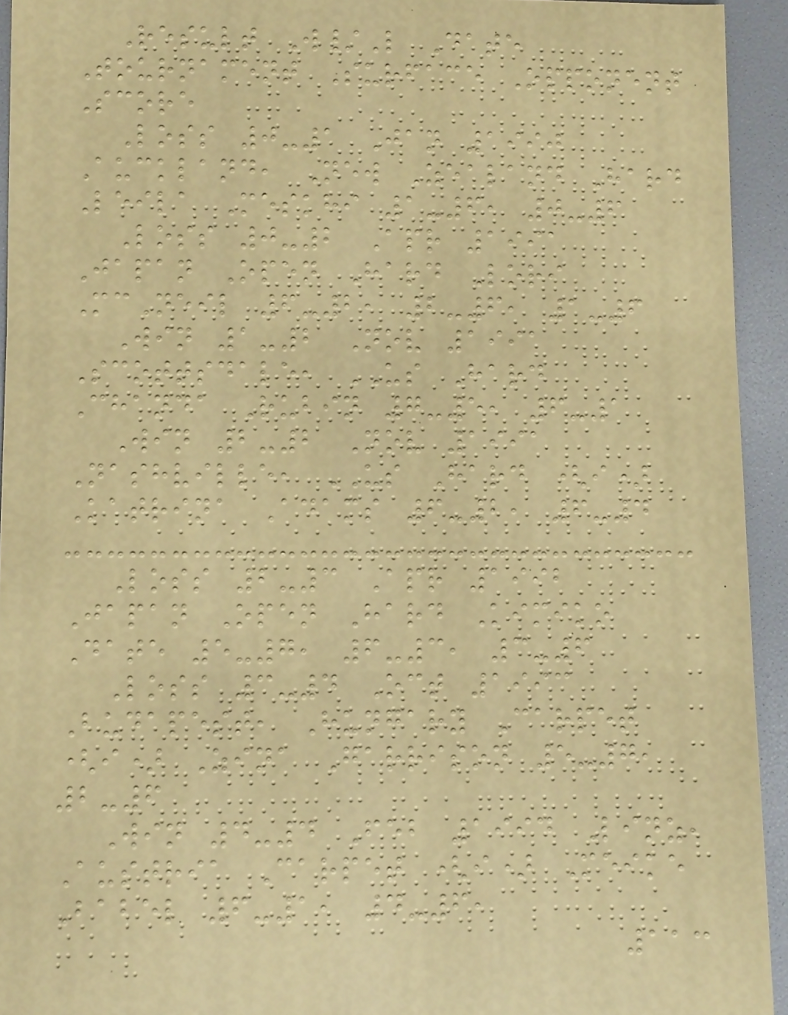Result W/L Date
Tournament Surface Opponent
Score
Loss 0-1 Jan 1990
Auckland, New Zealand Hard
Leila Meskhi 1-6, 0-6
Loss 0-2 Apr 1991
Japan Open Hard Lori
McNeil 6-2, 2-6, 1-6
Win 1-2 Nov 1991
Scottsdale, US Hard
Chanda Rubin 7-5, 6-1
Win 2-2 Nov 1991
Nashville, US Hard (i)
Katrina Adams 6-2, 6-4
Loss 2-3 Apr 1992
Japan Open Hard Kimiko
Date 5-7, 6-3, 3-6
Loss 3-4 Oct 1993
Budapest, Hungary Carpet
(i) Zina Garrison 5-7,
2-6
Win 4-4 Feb 1994 Linz,
Austria Carpet (i) Meike
Babel 6-1, 4-6,
113
